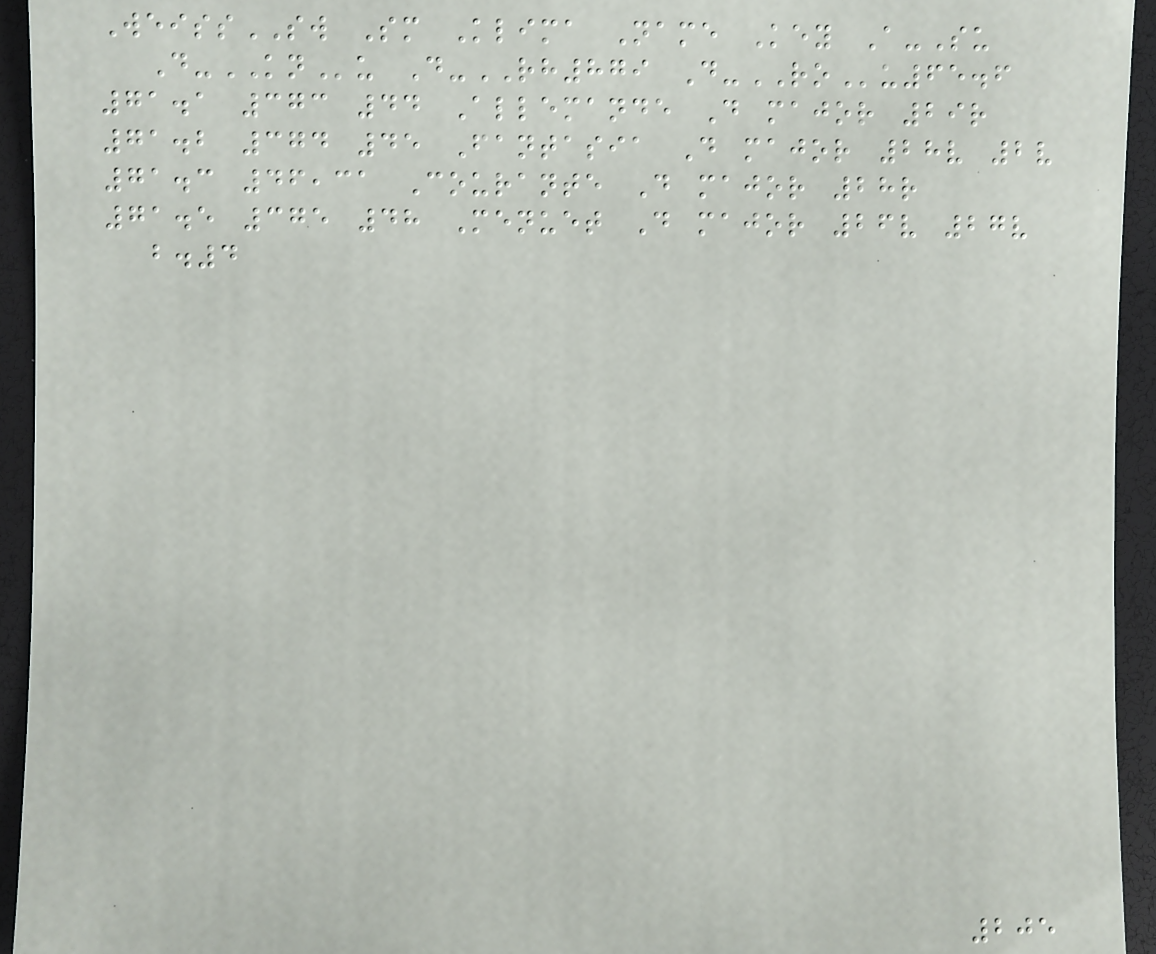WeissSW Sm Klima Name Key A-Su
D-KNu D-RH879 D-ROu65.6
71.1 373 44 Allemande D major 29r
71.2 374 45 Fantasia D major 28v 2v
71.3 46,31 Courante D major 28r
71.5 375 48 Menuet D major 26v 27v
b.4
205
